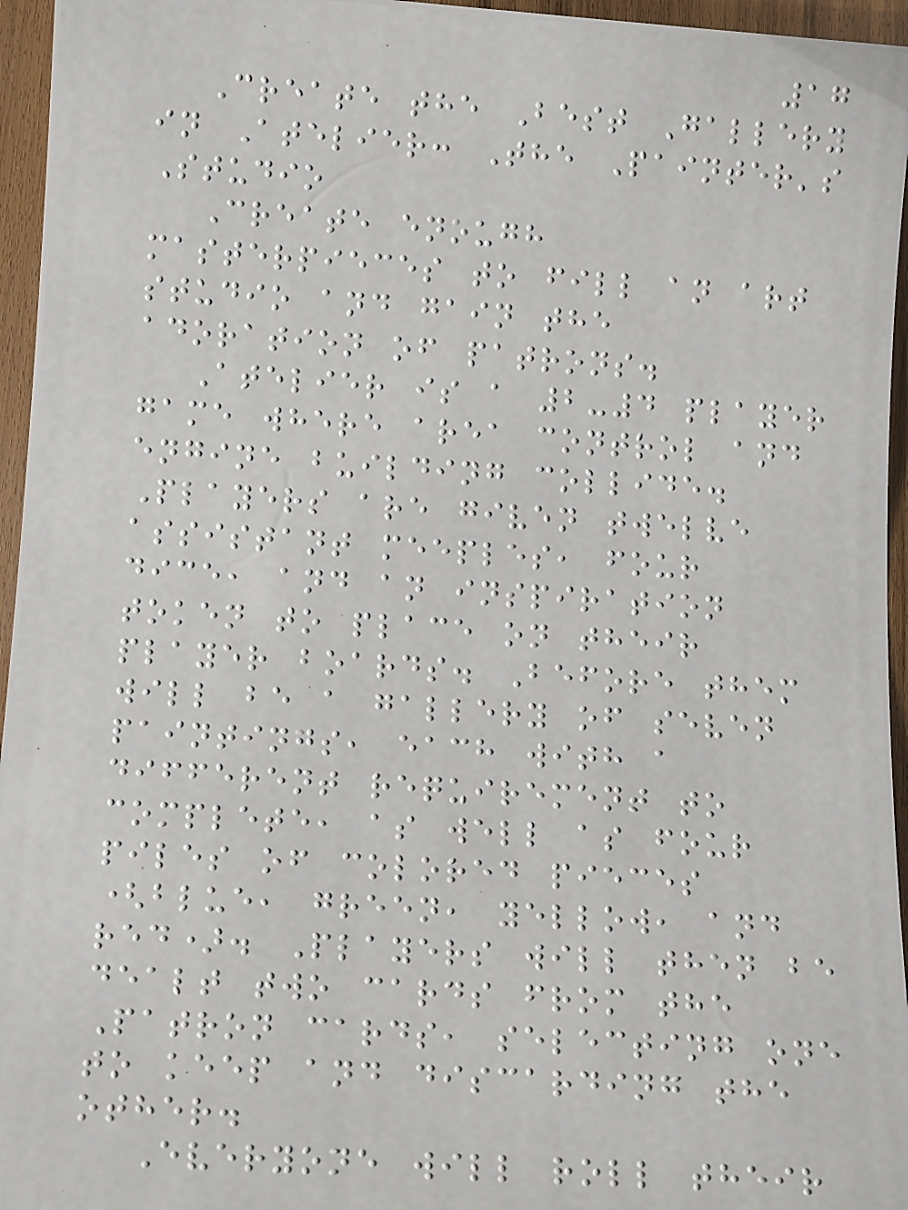17
Create the Best Gallery
in Atelier: The Painter's
Studio
Create enough
masterpieces to fill an art
studio and gain the
adoration of patrons.
Atelier is a 2-4 player
game where area control and
engine building collide.
Players are given twelve
assistant meeples, four
dice, and an inspiration
token to place on their
player boards. Before them
will be a gallery of seven
paintings, each with a
different requirement to
complete, as well as four
piles of colored pieces
(blue, green, yellow, and
red). Players will then be
dealt two cards from the
Patron cards, selecting one
to keep and discarding the
other.
Everyone will roll their
